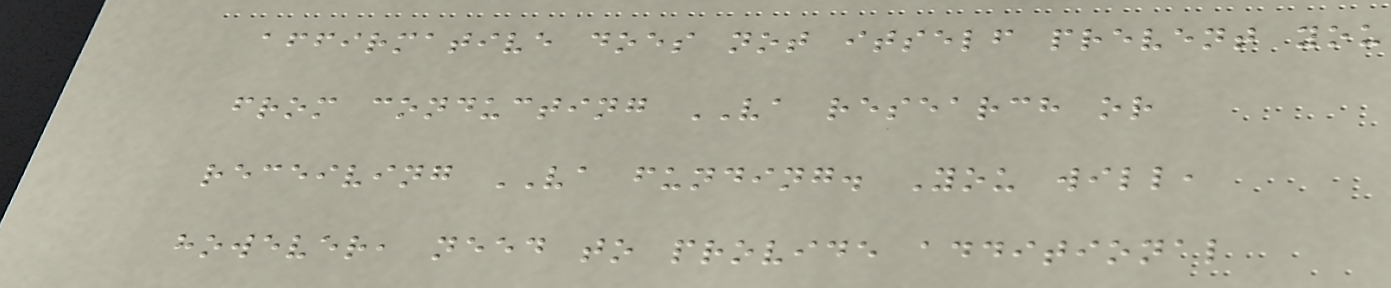affirmative does not itself prevent you
from conducting VA research or
receiving VA funding. You will,
however, need to provide additional
